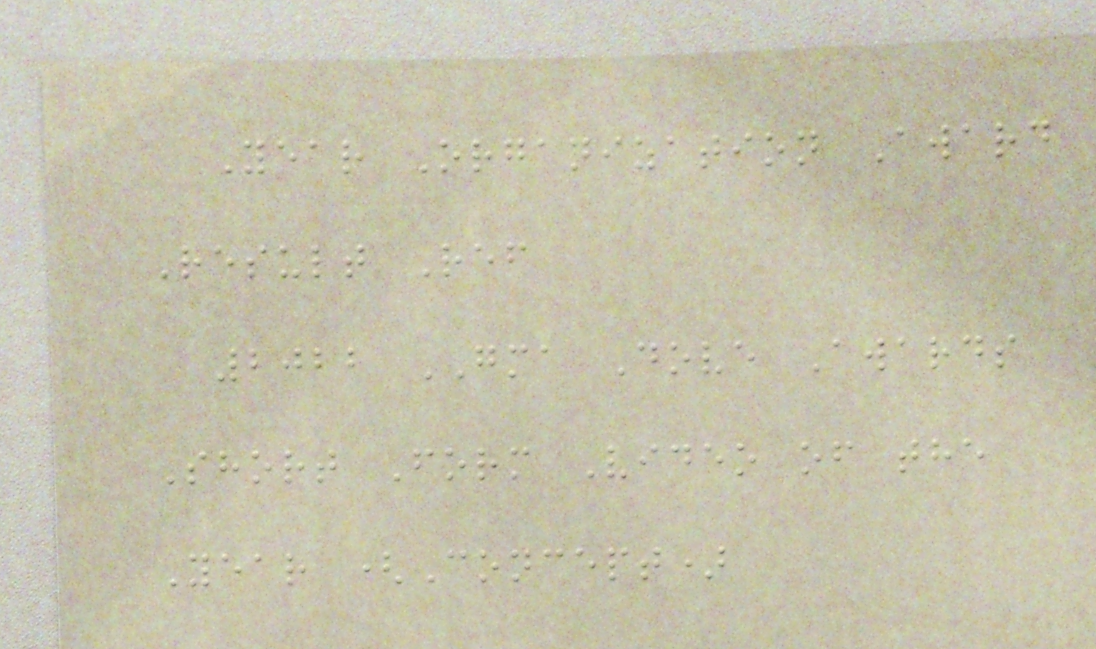Year Organization Award
Result Ref
2022 GMA Dove Awards
Short Form Video of the
Year (Concept)
